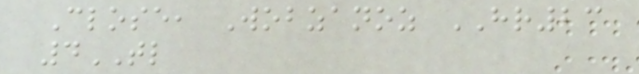Close, Wobzanoz HR23
4TL
